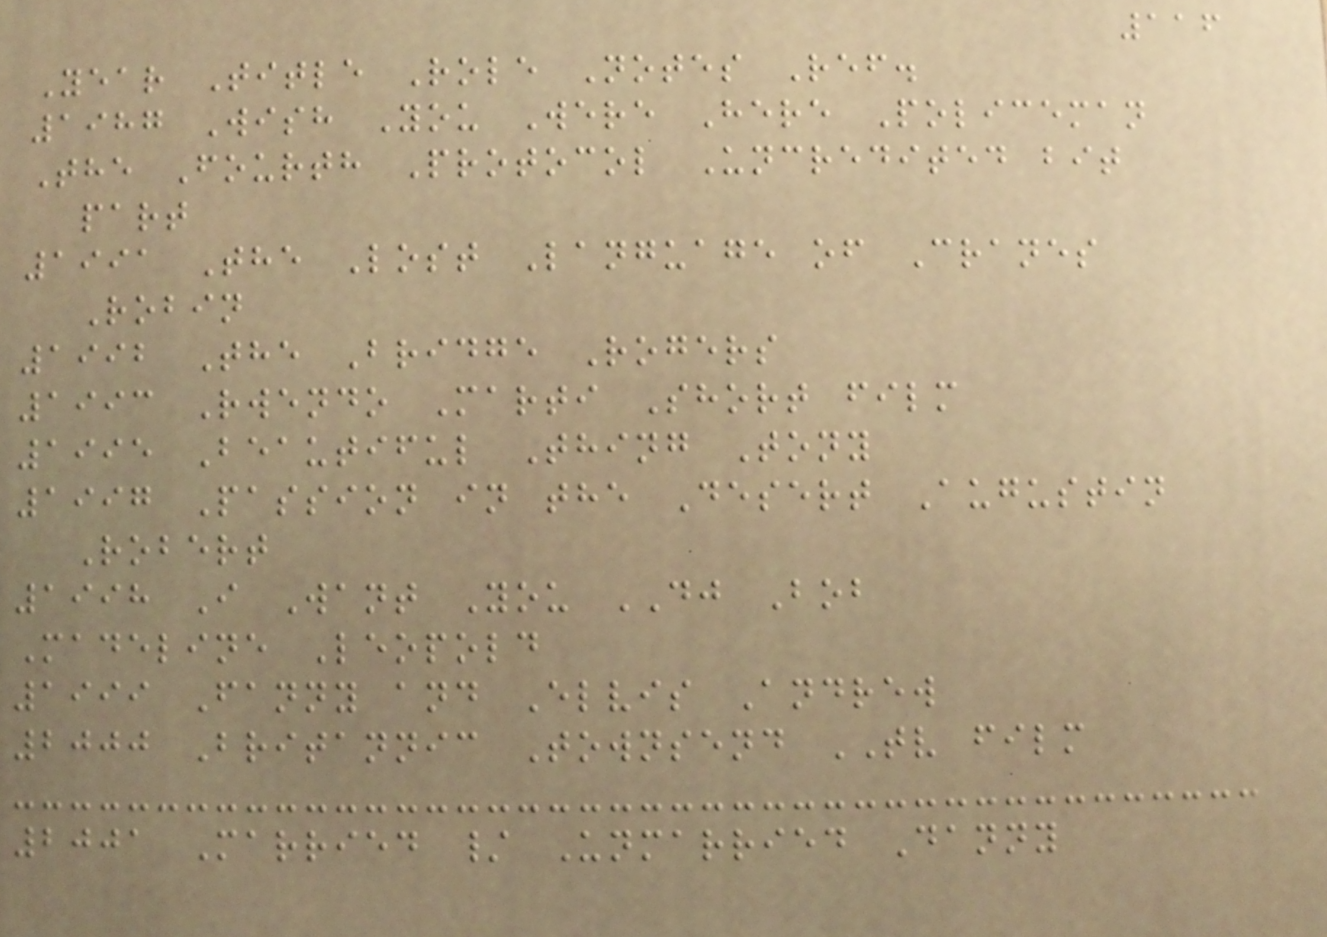116
Year Title Role Notes Ref.
1987 Wish You Were Here Policeman
The Fourth Protocol Uncredited bit
part
1991 The Lost Language of Cranes
Robin
1992 The Bridge Rogers
1993 Rwendo Marti Short film
1995 Beautiful Thing Tony
1997 Passion in the Desert Augustin
Robert
1998 I Want You DJ Bob
Madeline Leopold
1999 Fanny and Elvis Andrew
2000 Britannic Townsend TV film
2001 Married / Unmarried Danny
